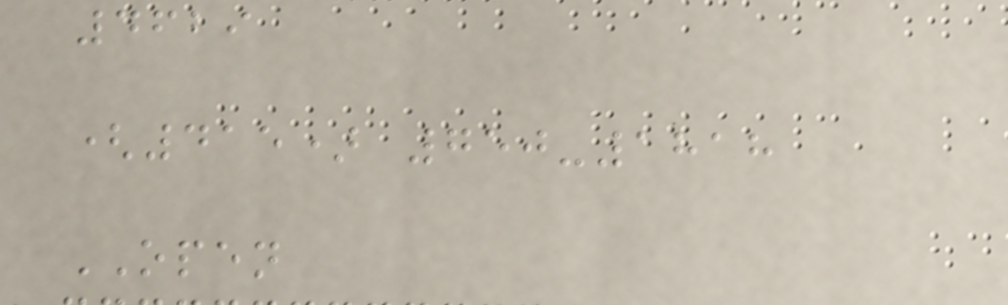4629
(415) 750-1818
OPEN
